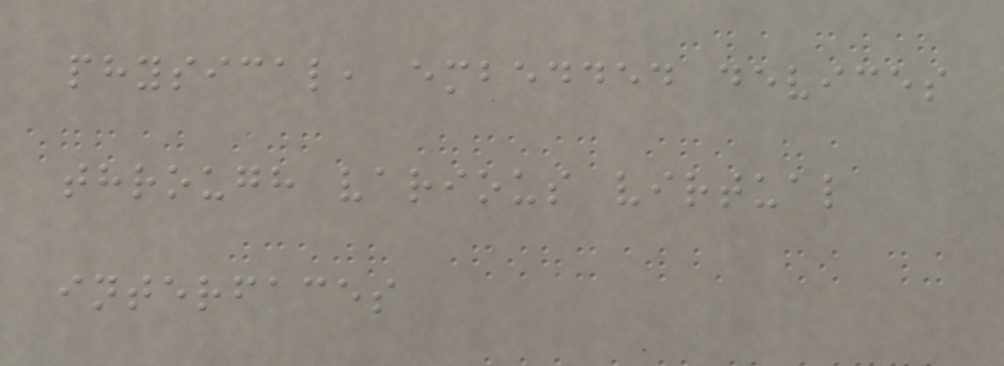physical, embedded devices
through various virtual
interfaces
